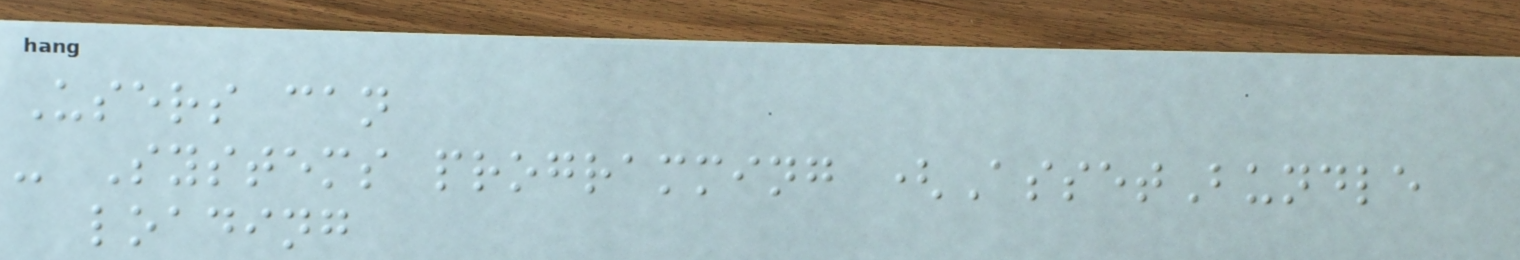Users can
- Systems programming (AssetBundle
loading
